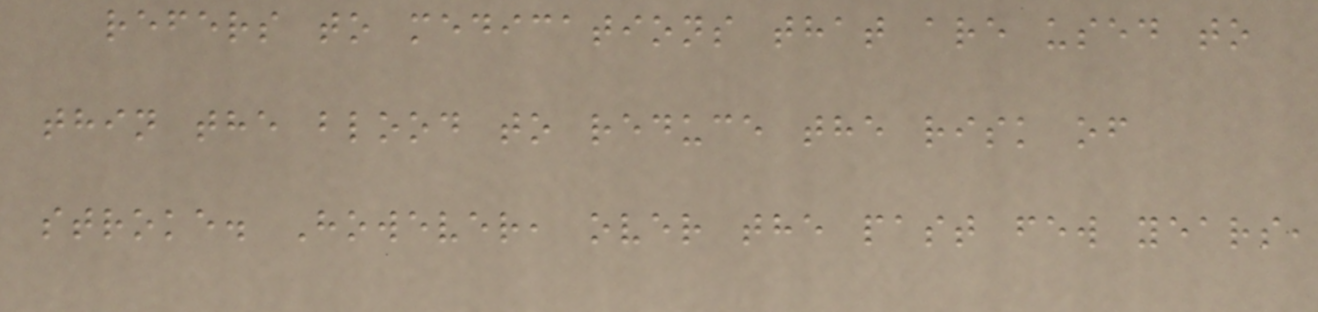refers to medications that are used to
thin the blood to reduce the risk of
stroke. However, over the past few years,
